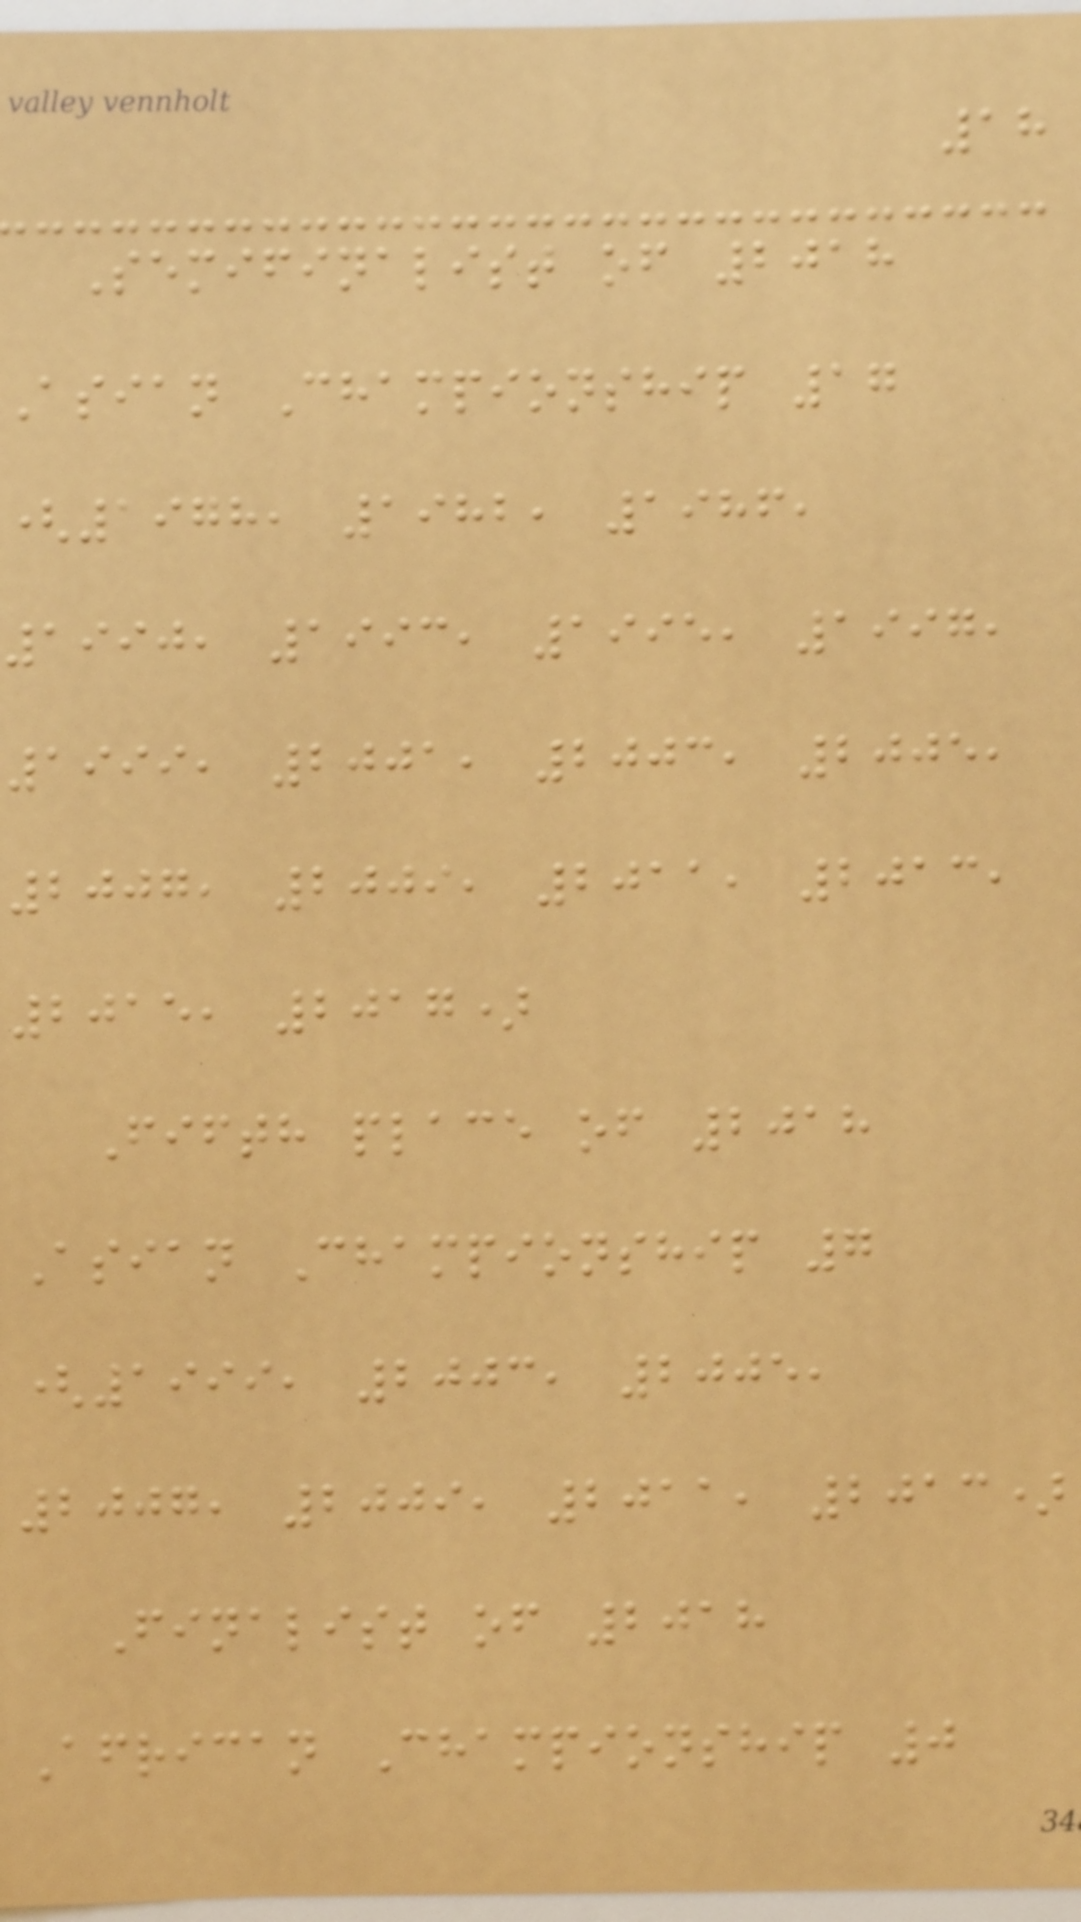18
Semifinalist of 2018
asian Championship 17
(1978, 1982, 1986,
1990, 1993, 1995, 1997,
1999, 2001, 2003, 2005,
2007, 2009, 2011, 2013,
2015, 2017)
Fifth place of 2018
Asian Championship 7
(1999, 2003, 2005,
2007, 2009, 2011, 2013)
Finalist of 2018
African Championship 0
